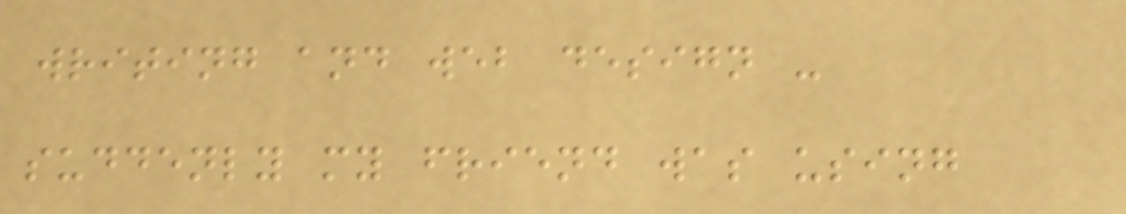writing and web design -
suddenly my friend was using
